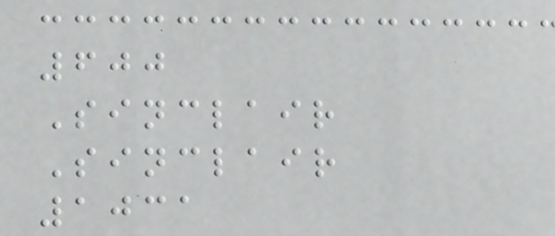600
Sinclair
Sinclair
1031
